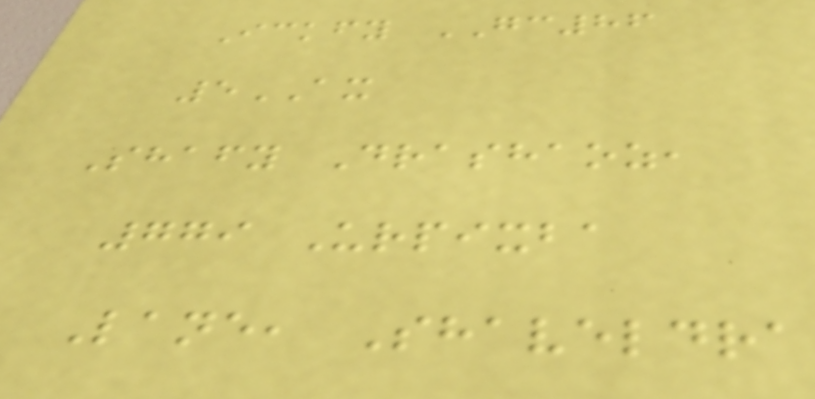Ickfy GC86
5AX
Shafy Drashaoz,
779 Urpixba
Lane, Shaveldra
